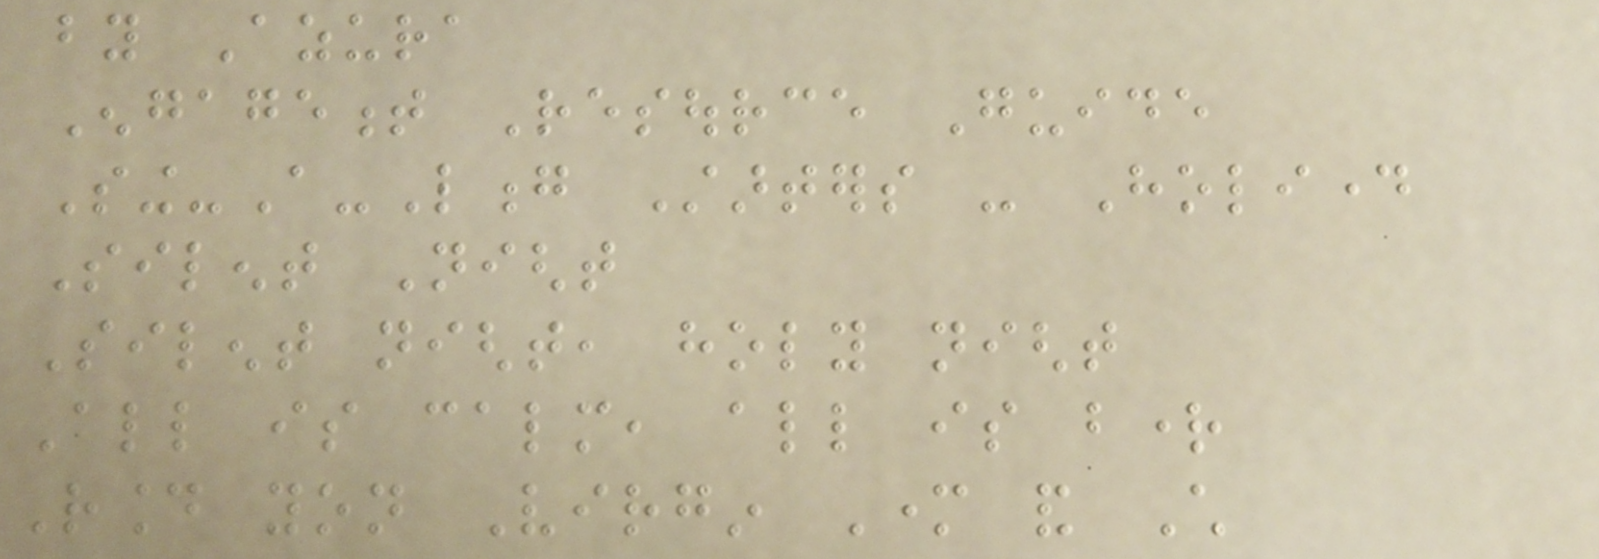by Azura
Engagement Resource Guide
Sing-A-Long Starters - Holiday
Silent Night
Silent night, holy night
All is calm, all is bright
Round yon Virgin Mother and Child
